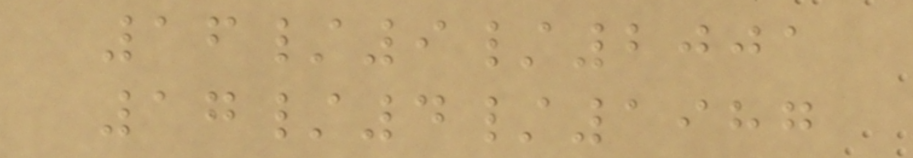16/9/2001
17/4/1987
